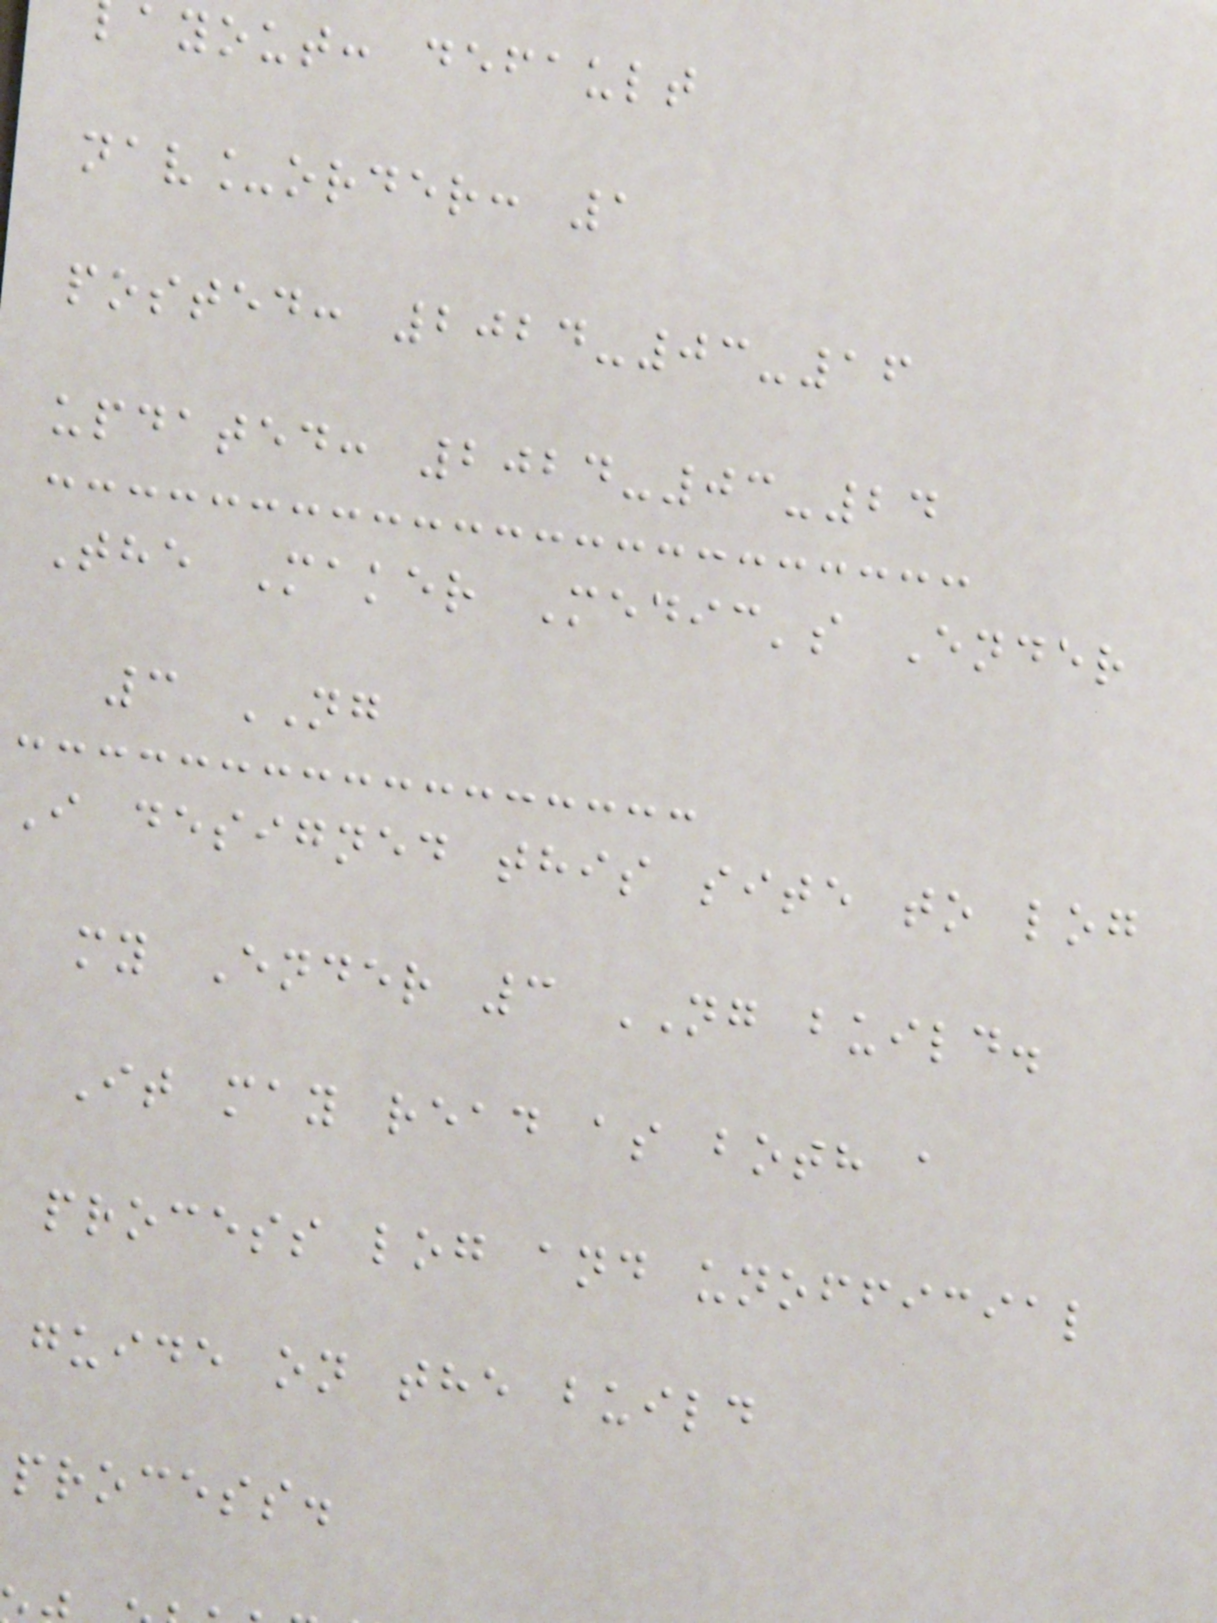ayout: default
nav_order: 1
posted: 2024-03-16
updated: 2024-03-24
The Maker Medic's Ender
3 NG
I designed this site to log
my Ender 3 NG build.
It may read as both a
process log and unofficial
guide on the build
process.
